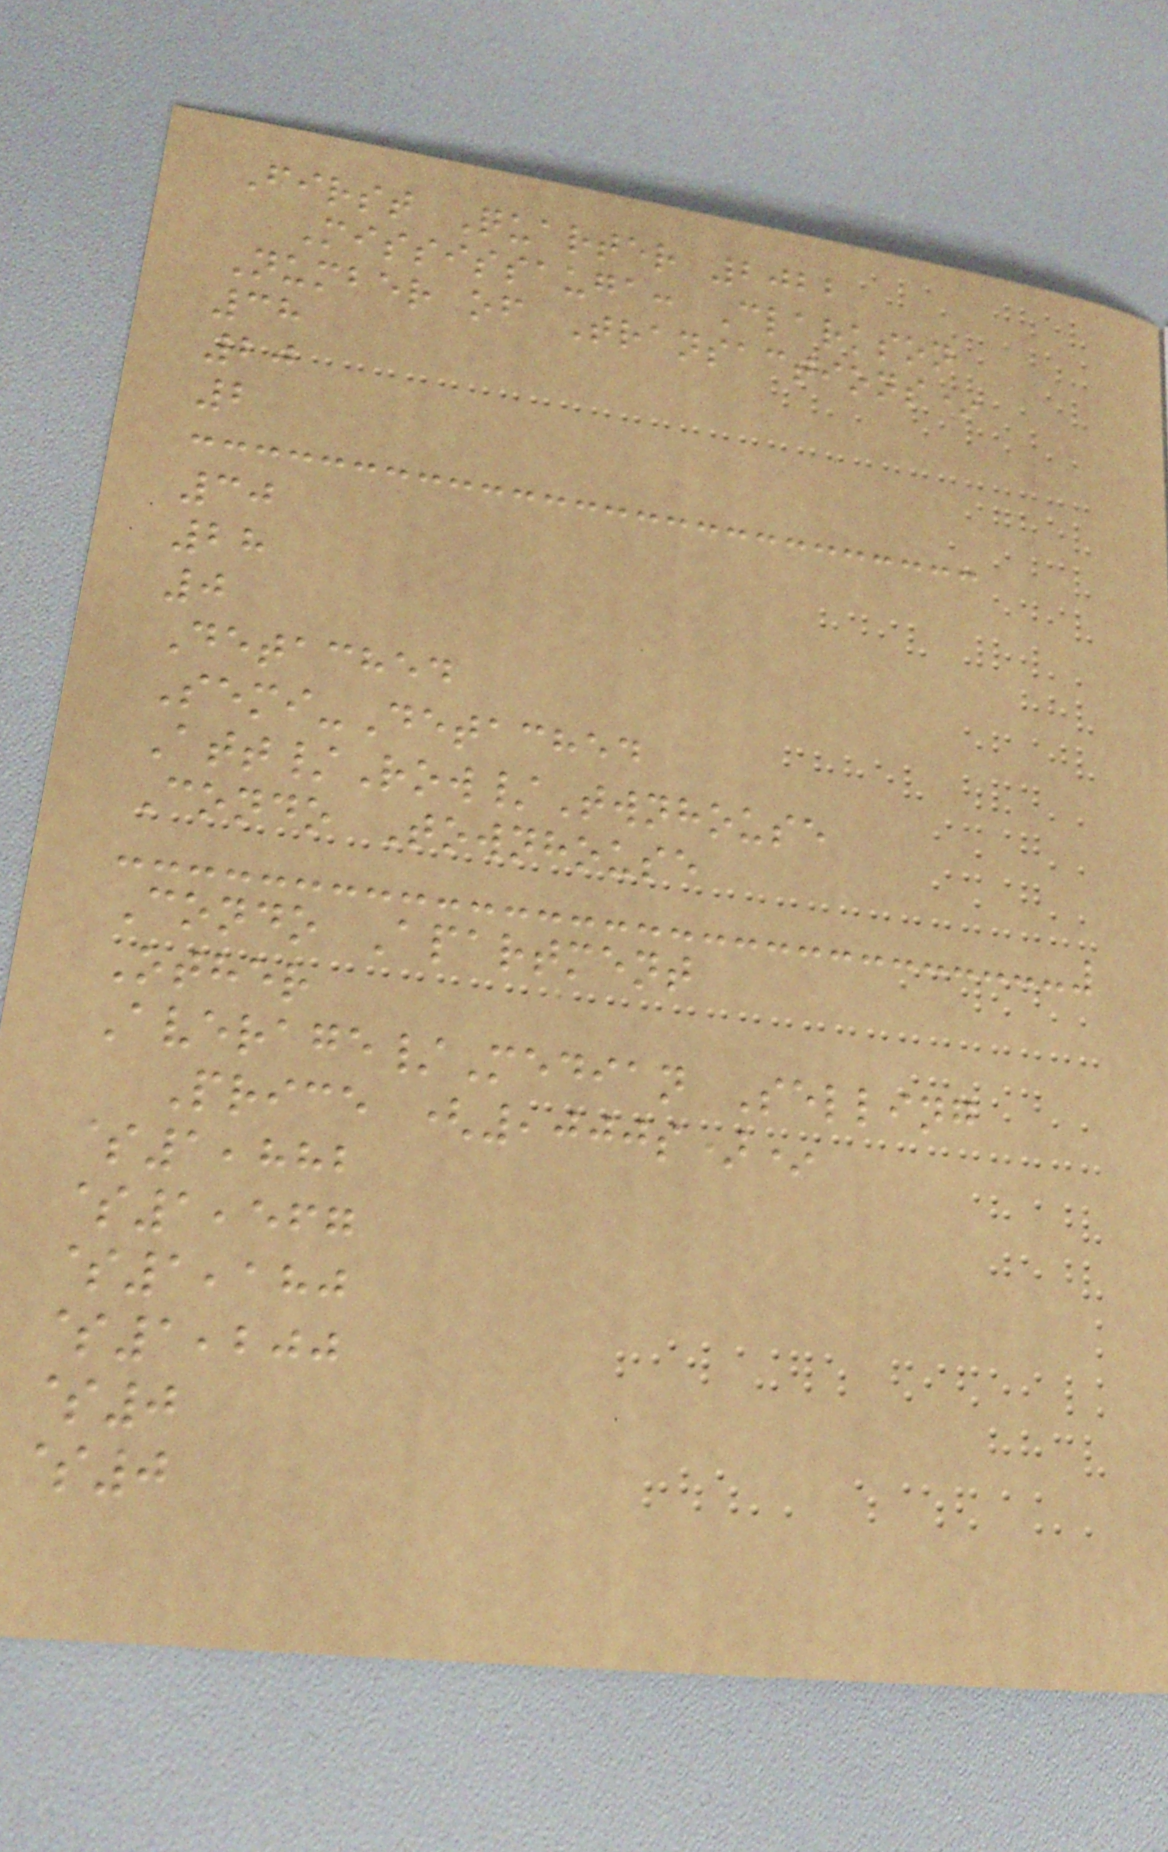First Quarter 2022
Mississauga: Clarkson
Number of Transactions*
38
20
2
30
28
0
Detached
Semi-Detached
Att/Row/Twnhouse
Condo Townhouse
Condo Apartment
Other
Average/Median Selling
Price (,000s)*
$1,882
$1,567
$1,180
$1,200
$0
$0
